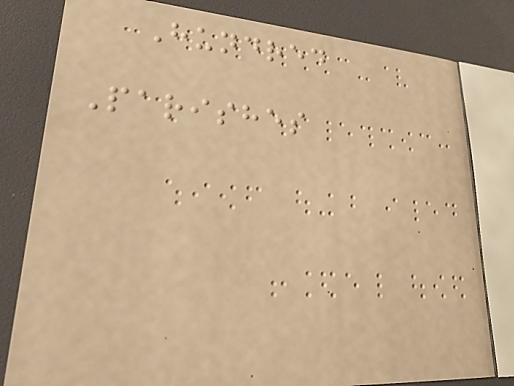Hundred
Parishes
